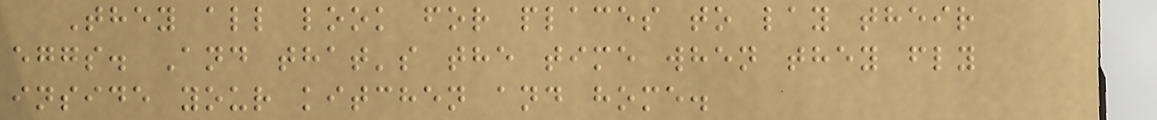They all look for places to lay their
eggs. And that's the time when they fly
inside your kitchen and home.
